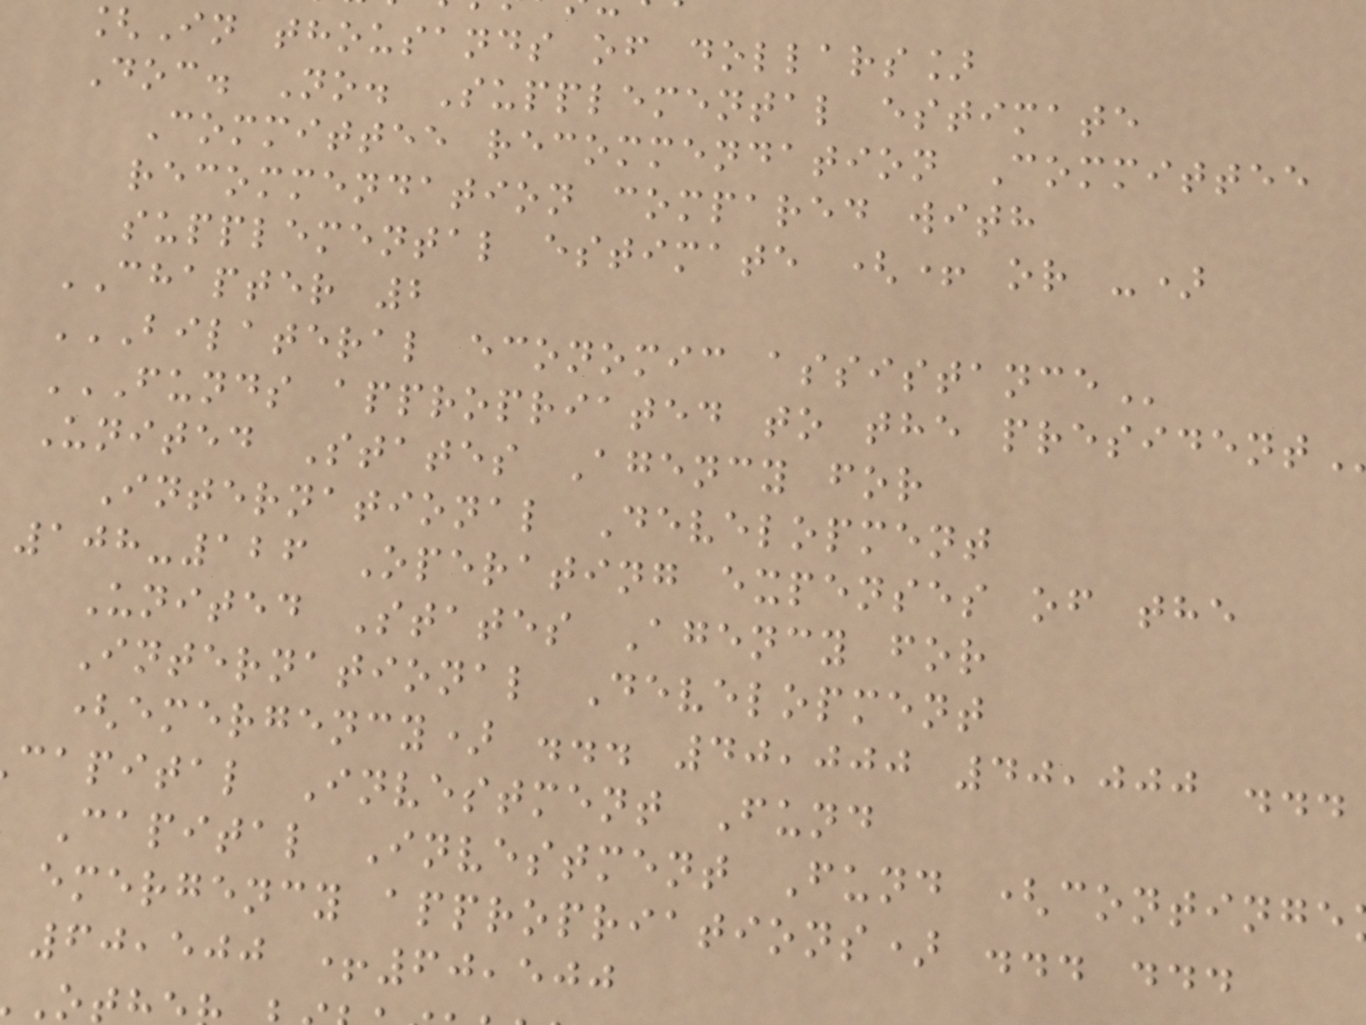[In thousands of dollars]
Doc. No. Supplemental estimate
Committee recommendation Committee
recommendation compared with
supplemental estimate (+ or -)
CHAPTER 2
BILATERAL ECONOMIC ASSISTANCE
United States Agency for
International Development
108-126 Operating expenses of the
United States Agency for
International Development
(emergency) ... 40,000 40,000 ...
capital Investment Fund
Capital Investment Fund (continge
emergency appropriations) ... ...
60,500 +60,500
